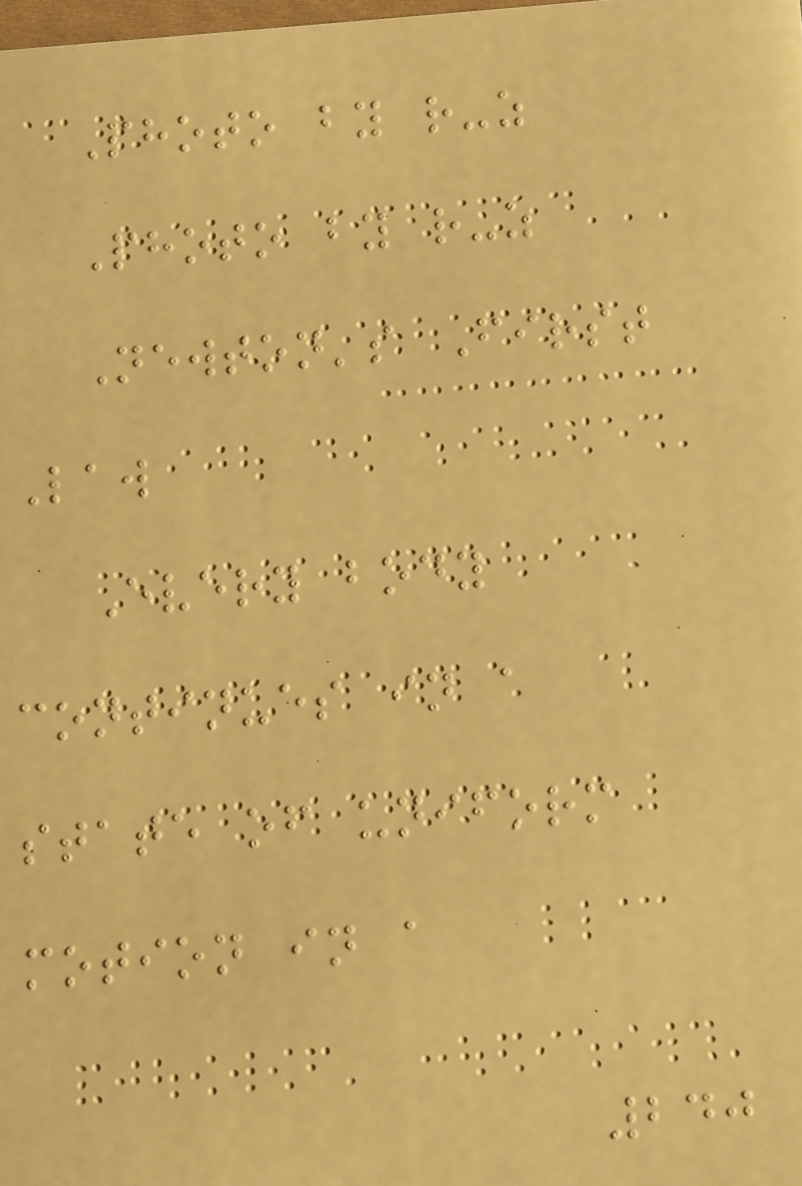Photo by r-z
Photo by r-z
Newton's First
Law
Every body
continues in a
state of uniform
motion in a
240
